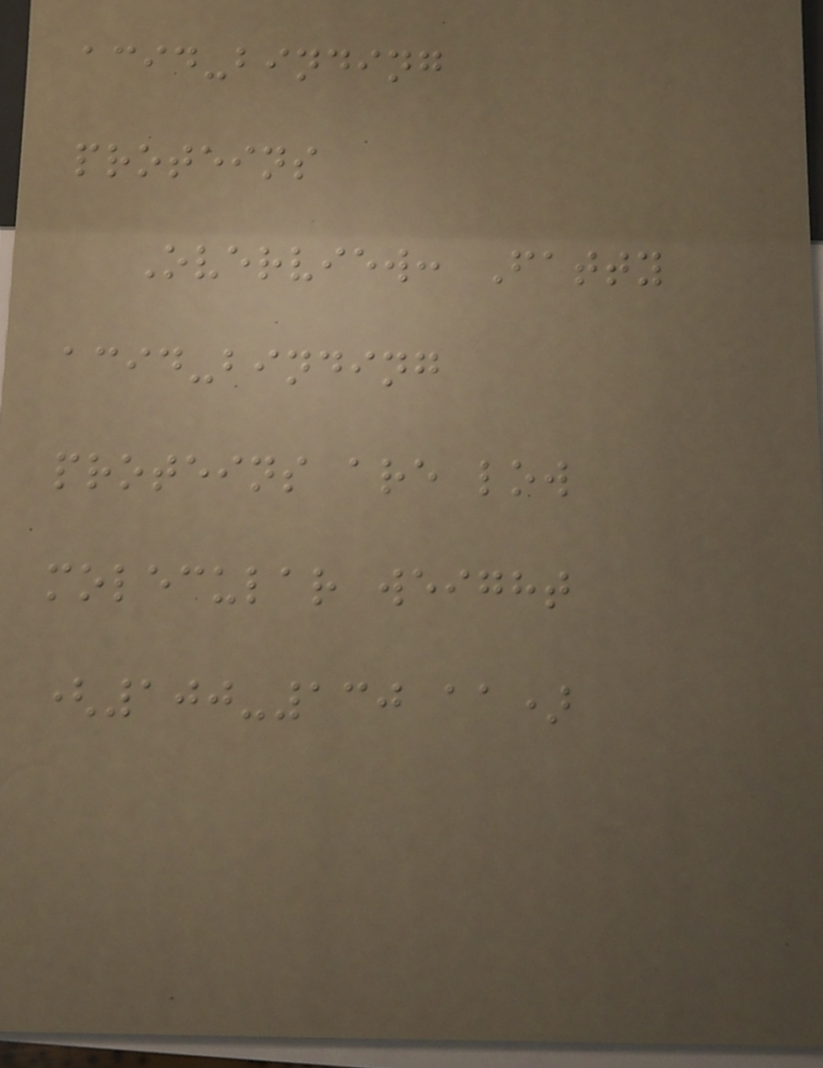acid-binding
proteins
Overview: Fatty
acid-binding
proteins are low
molecular weight
(100-130 aa)
